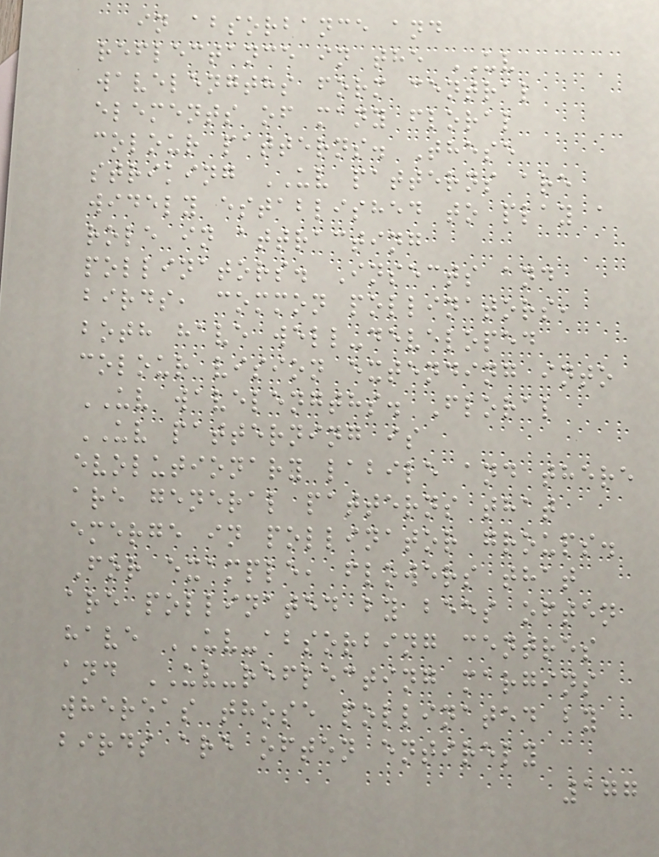in absorbance and
reflectance in the UV
wavelengths form central
elements of many floral
colour patterns. These
striking UV patterns are
widely established to play a
role in attracting
pollinators. Insects and
birds, common pollinators,
both have well-developed
colour vision extending into
UV wavelengths. Floral
UV patterning is
evolutionary labile and there
are general patterns that
emerge in pollinator groups.
For example, flowers that
are pollinated by bees often
have UV-absorbing centres
and UV-reflecting margins
whereas those pollinated by
birds are often entirely
177
